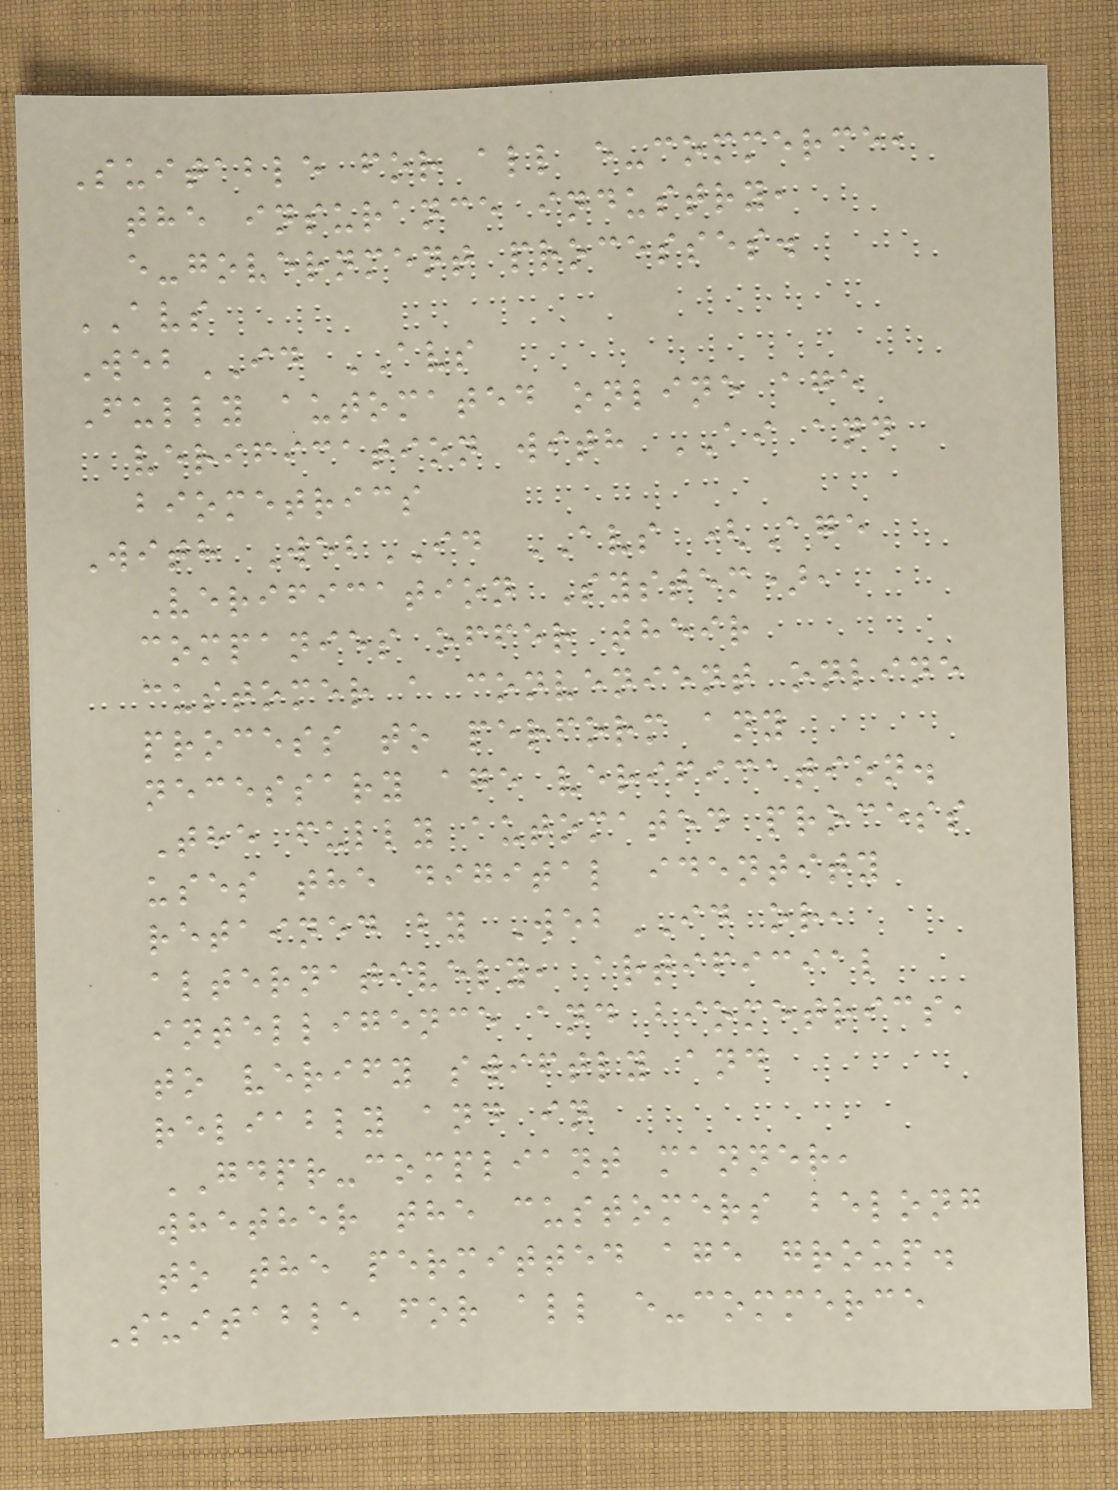Suitable for all e-commerce,
the insurance industry,
e-government processes.
AVS
WebID AVS
Fully automated online age
verification with AI and
biometrics
With WebID AVS (Age
Verification System),
companies offer their
customer a convenient online
process to perform any
necessary age verification.
The fully automated process
uses the digital identity
retained by WebID or,
alternatively, artificial
intelligence and biometrics,
to verify swiftly and
reliably and in
GDPR-compliant manner,
whether the customers belong
to the permitted age group.
Suitable for all e-commerce
